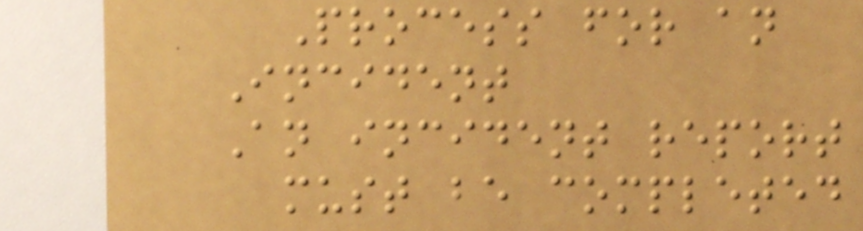Process for an
Incident
An incident report
must be completed
